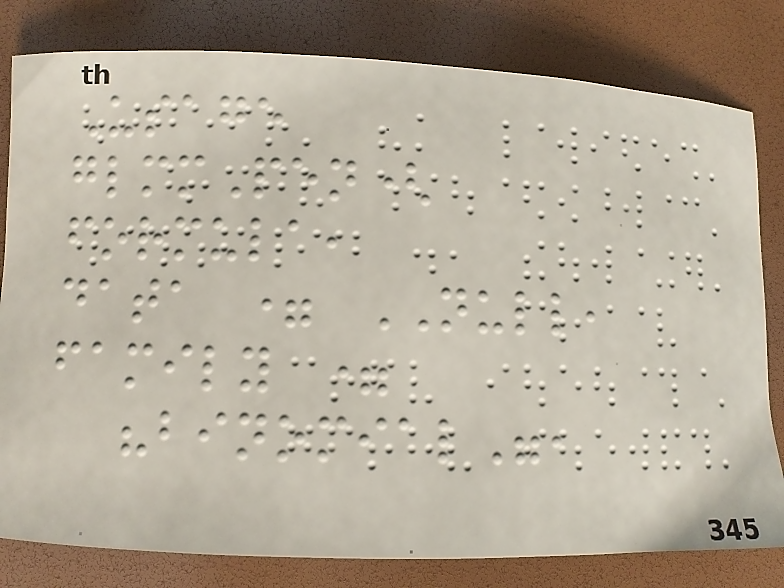Usage
glmmPen(
formula,
data = NULL,
family =
"binomial",
